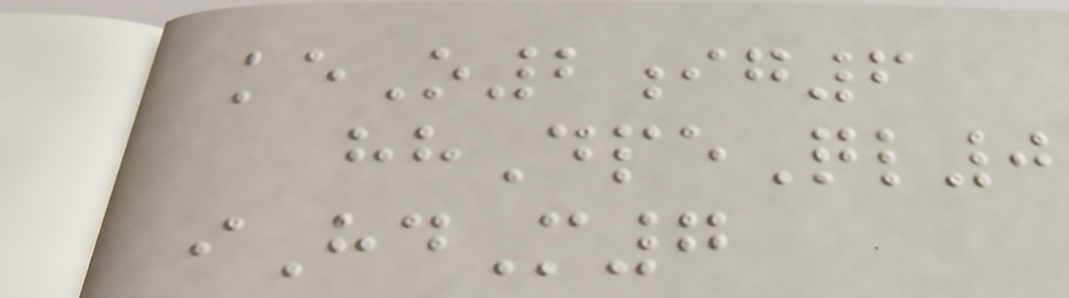keO2ig6
hhDpeQl0
iHdM7
